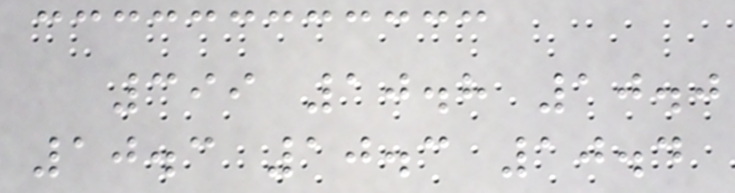399 10.8 10.0
10.3 10.3 10.4
